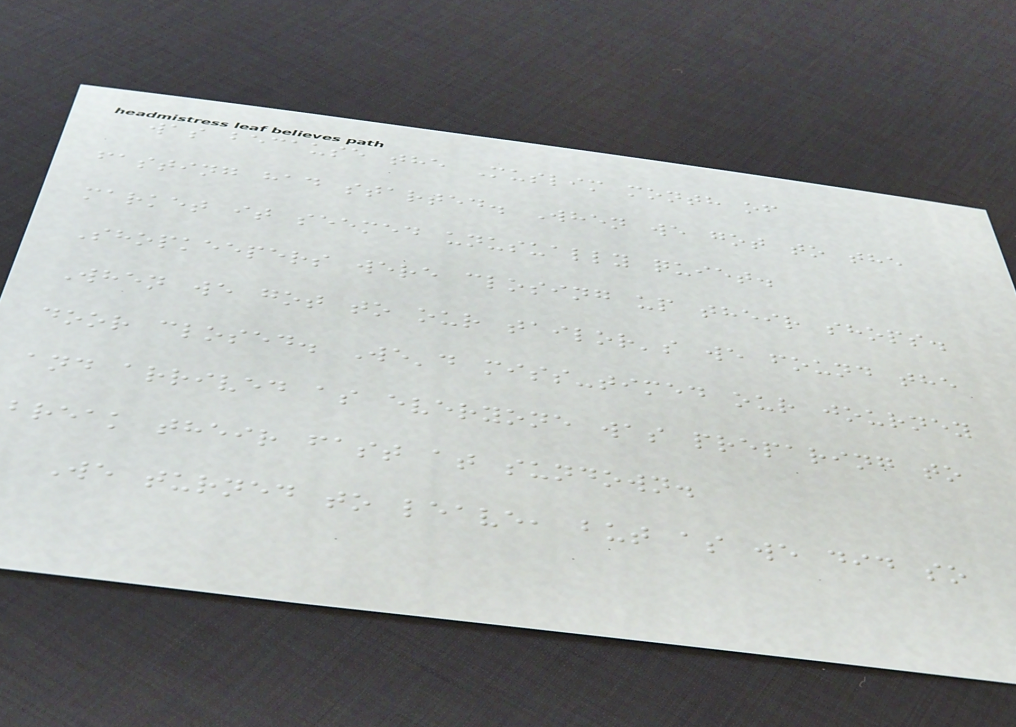was because the Muslim month of
fasting had started. When we got to the
market it seemed unusually quiet.
Shopkeepers were closing up their shops.
When we got to our tailor's we found the
door closed. We'd miss-timed our journey
and arrived as everyone was preparing to
break their fast at sundown.
We turned to leave, but as we did so
